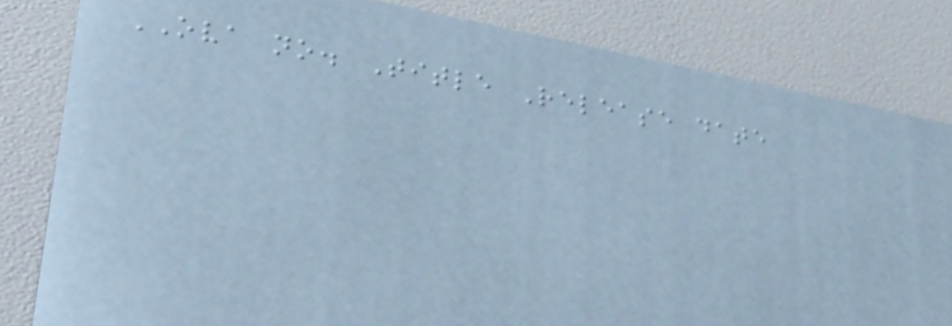OVA no. Title Release date
